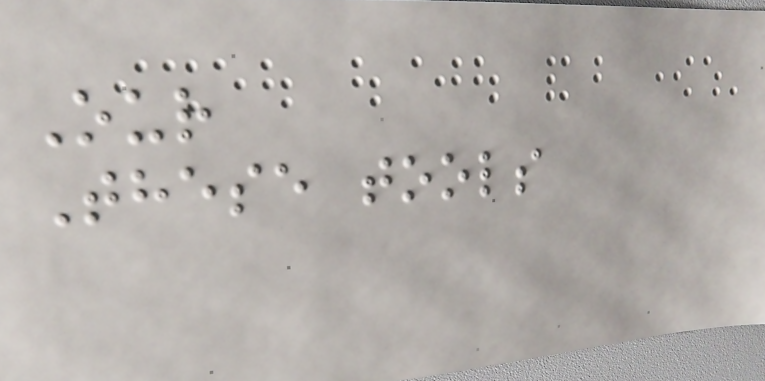Our
These tools
